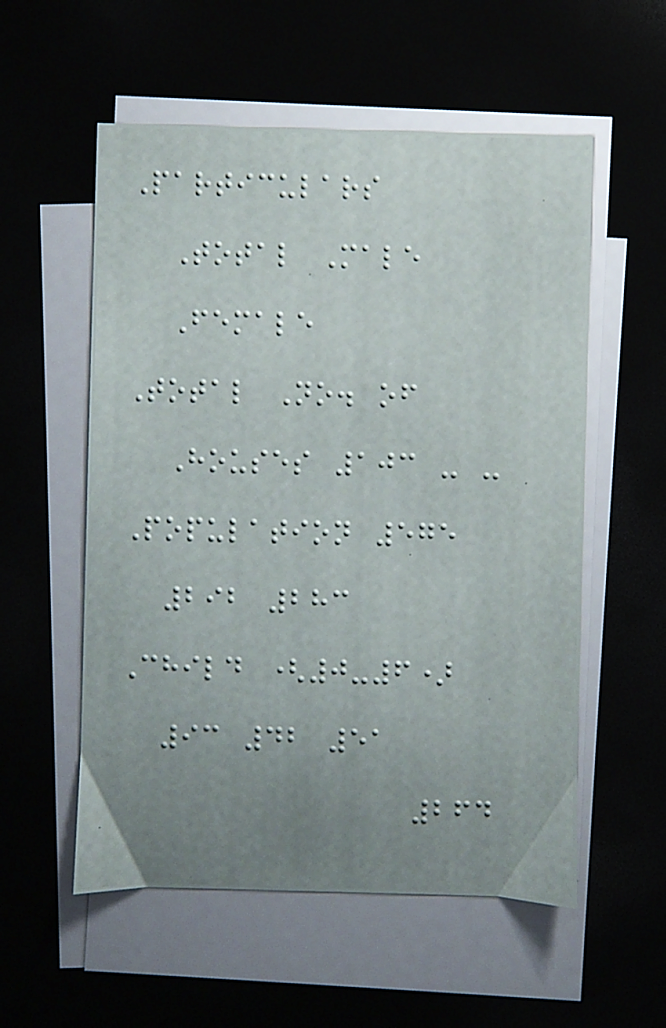Particulars
Total Male
Female
Total No. of
Houses 103 - -
Population 575
292 283
Child (0-6)
93 42 51
264
